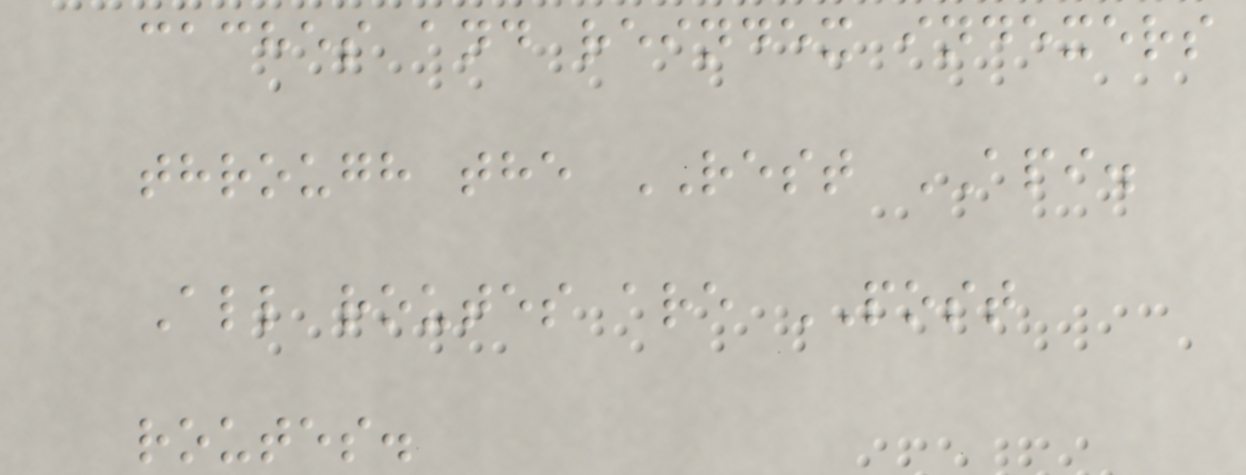caches and reindex indexers
through the REST API.
All routes are POST
routes.
